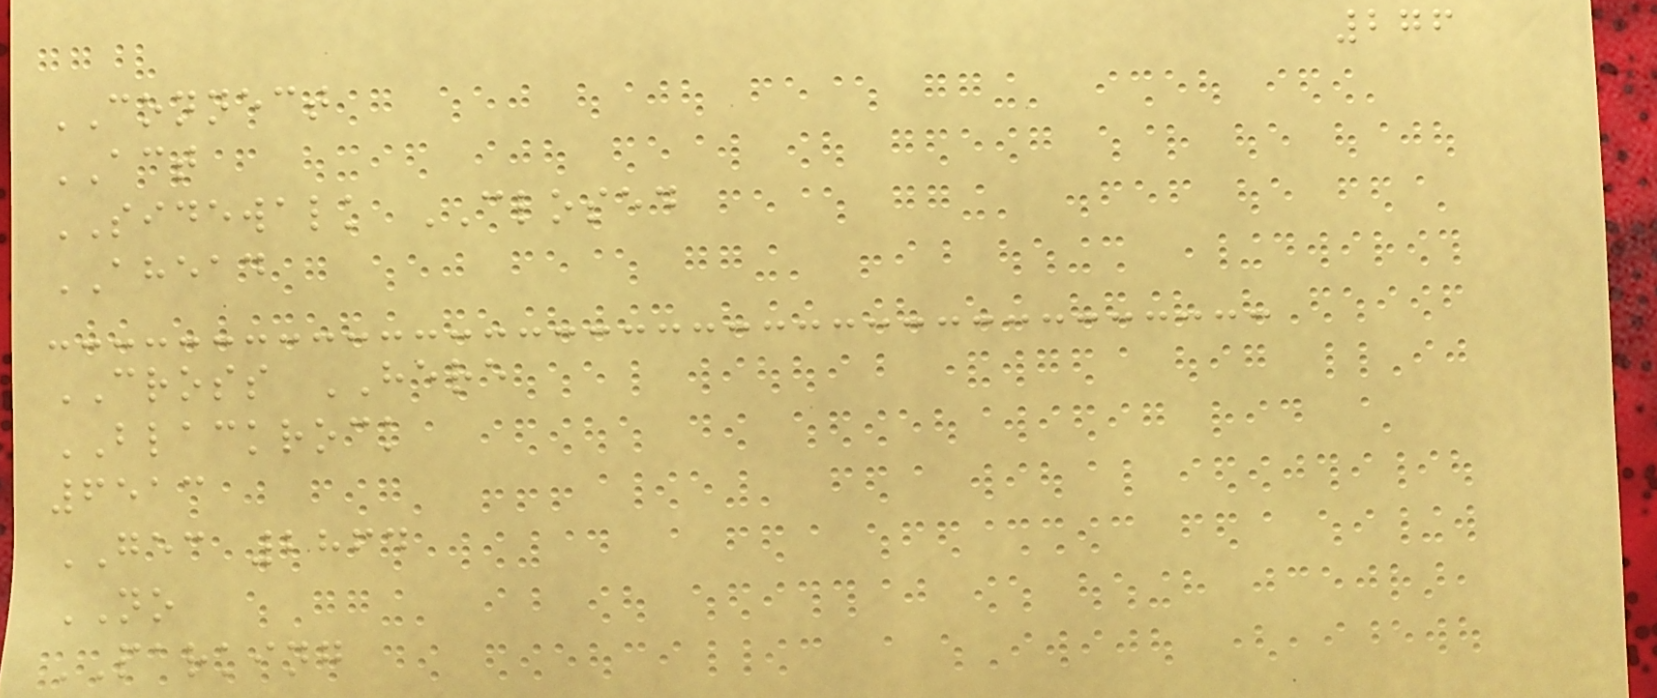276
CONNECT
ACT
SIDEWALK CLOSED
AHEAD
CROSS HERE
BLACKROCK
6513
GEC 2864
NO
PARKING
